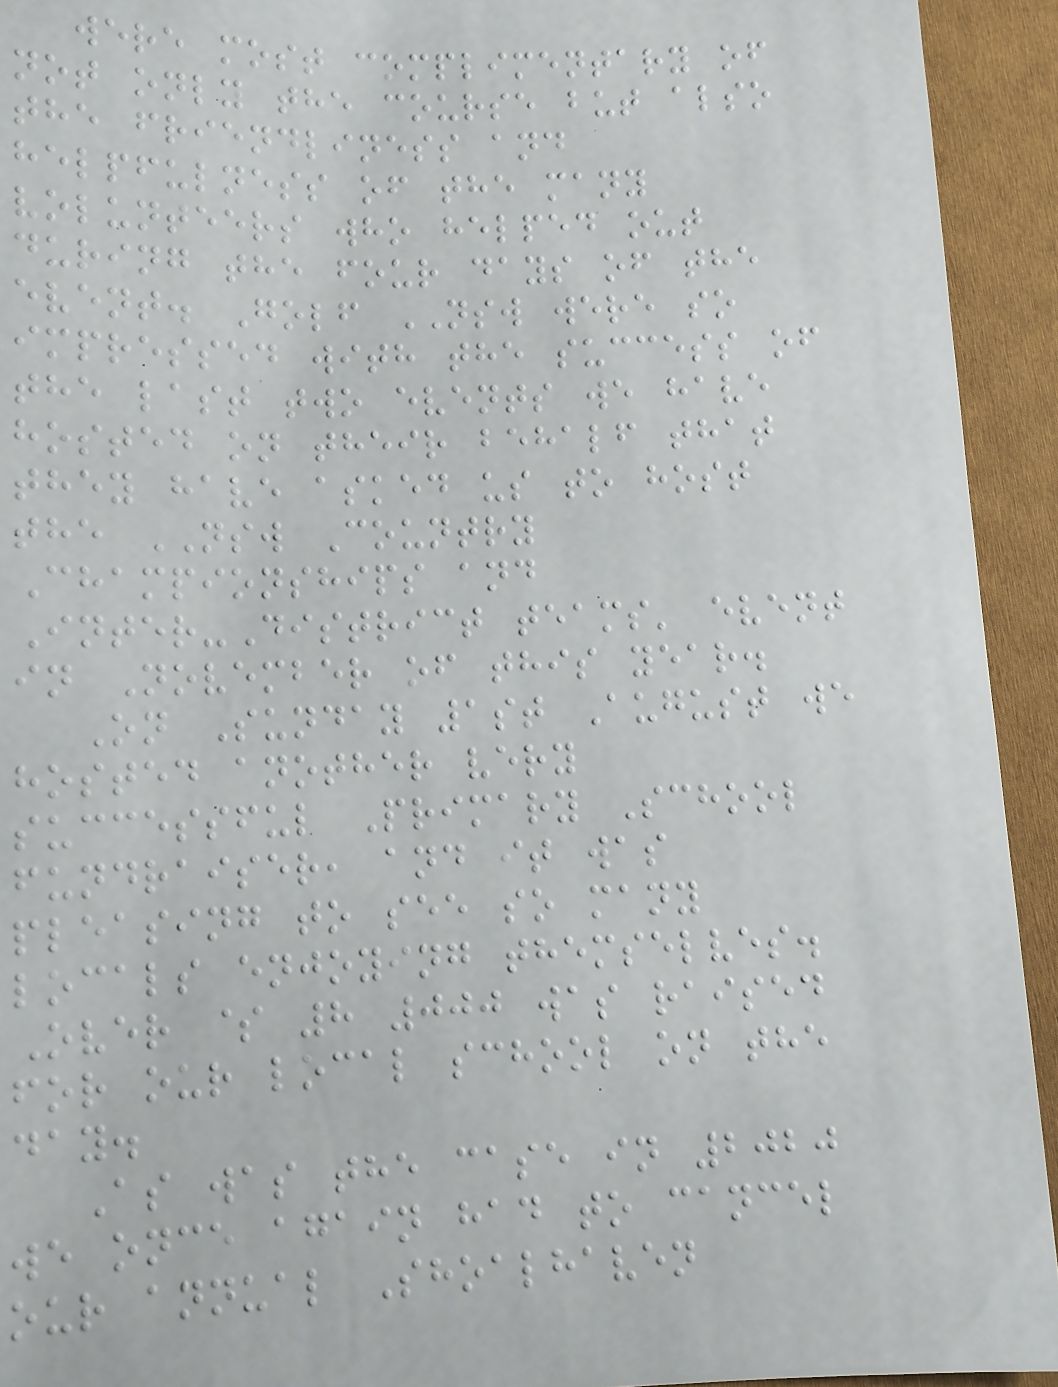were most complimentary of
not only the course but also
the friendliness and
helpfulness of the many
volunteers who helped out
during the four days of the
event. Golf NSW were so
impressed with the success of
the last two events we have
hosted on their behalf that
they have asked us to host
the NSW Country
Championships and
Inter-District teams' event
in November of this year.
On Sunday 1st August we
hosted another very
successful Primary School
fundraiser, and it was
pleasing to see so many
locals enjoying themselves.
Over $ 8 000 was raised
for our local school on the
day.
As was the case in 2020
we once again had to cancel
our annual Shoalhaven
